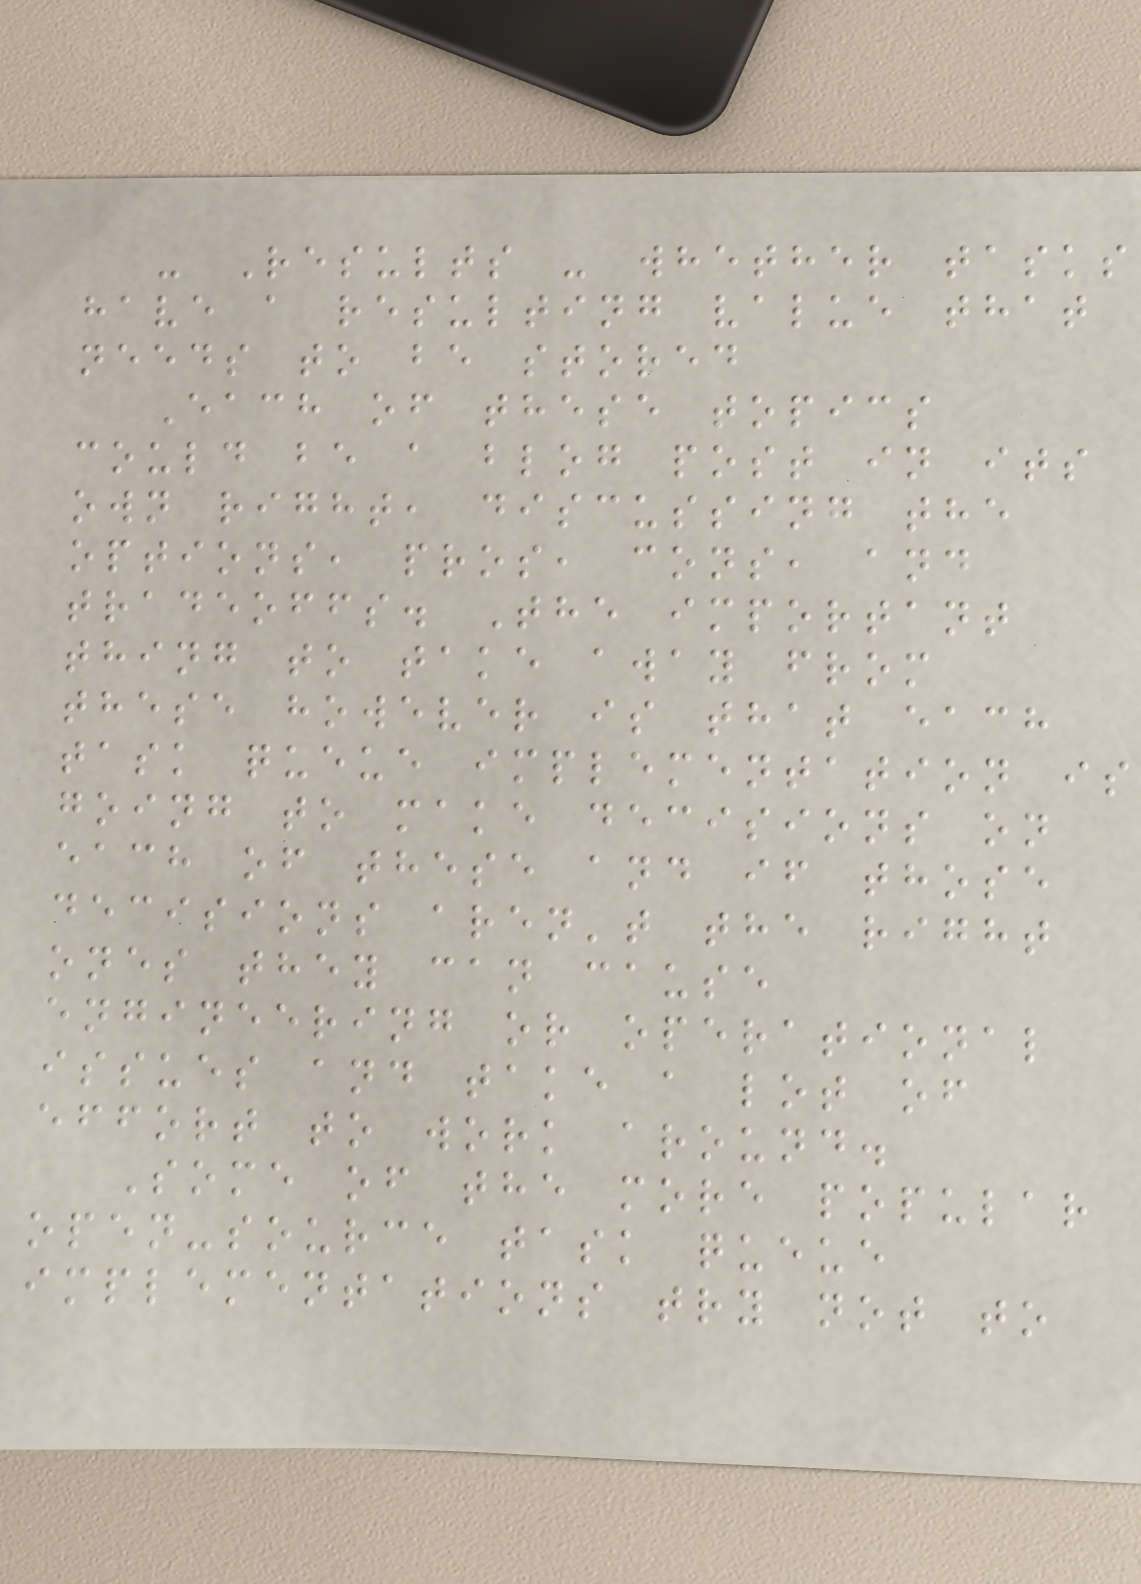- Results - whether tasks
have a resulting value that
needs to be stored
Each of these topics
could be a blog post in its
own right, discussing the
options, pros, cons, and
tradeoffs. The important
thing to take away from
these however is that each
task queue implementation is
going to make decisions on
each of these and if those
decisions aren't the right
ones they can cause
engineering or operational
issues and take a lot of
effort to work around.
Some of the more popular
open-source task queue
implementations try not to
